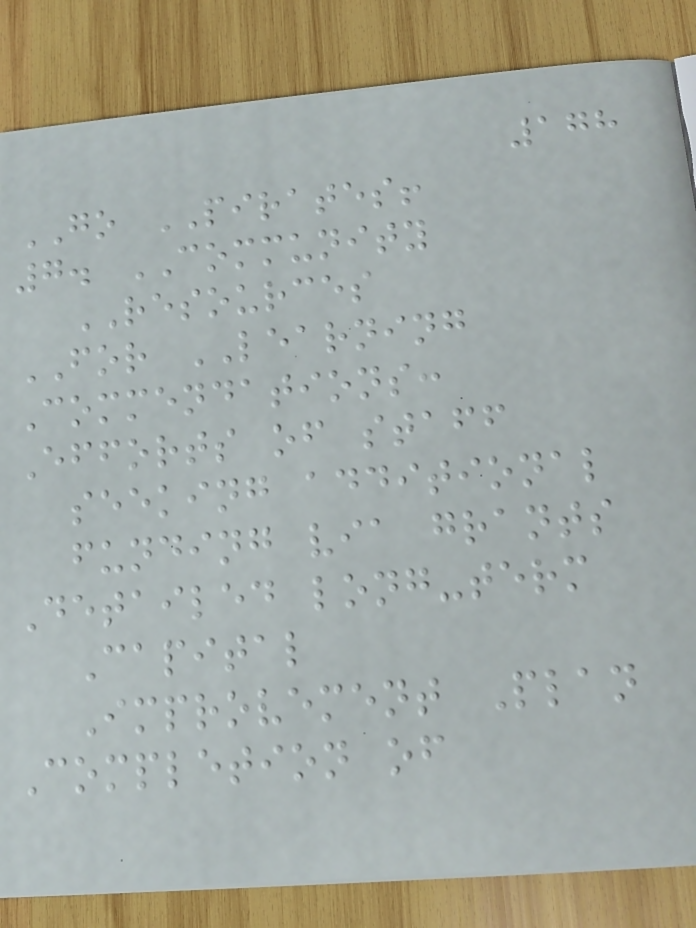178
GO PIRATES!
7. COMMUNITY
RESOURCES
FOR LEARNING
Commendations:
Efforts of staff
seeking additional
funding via grants
Detailed long-term
Capital
Improvement Plan
Completion of
